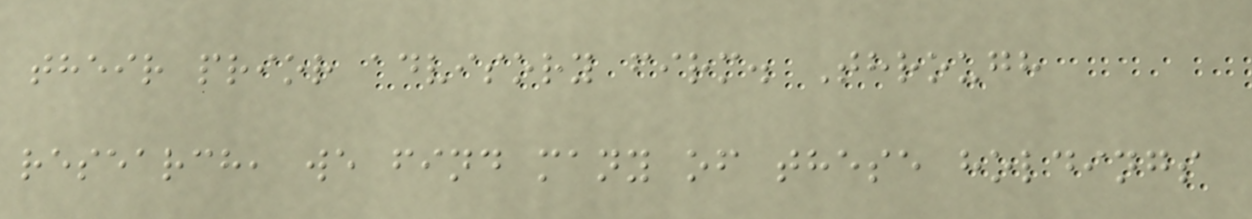their prior advisory firm. Through
research, we find many of these holdings
